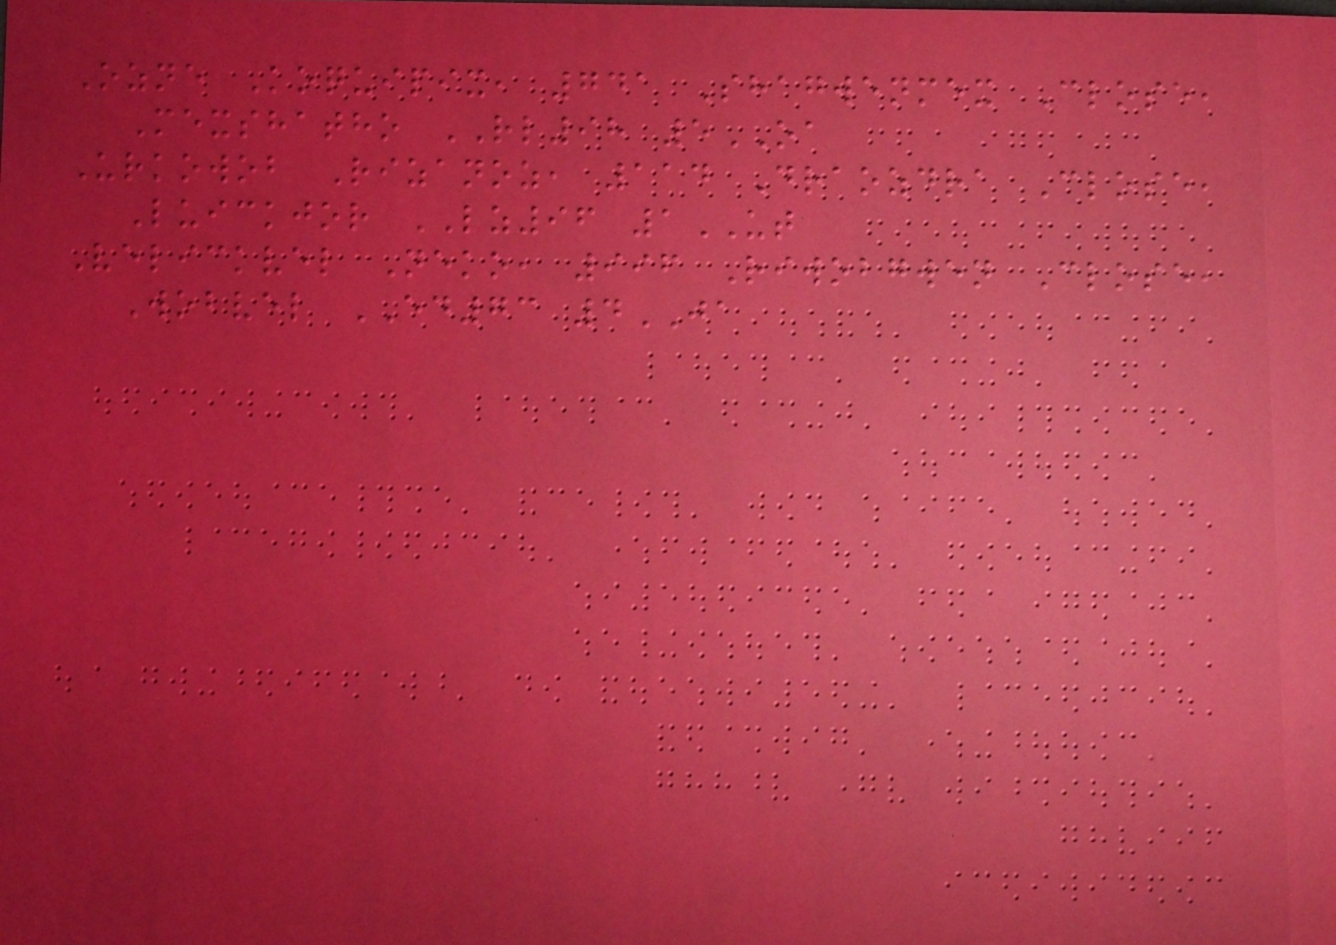Ozne Koquipix, 741 Shagwenmex Close,
Mexshatho RL98 5OA
Urkowob Rizanoz, 114 Draozdra Close,
Luickjor LZ96 1UT
Velickvel Neko, 996 Riwobgwen Close,
Wobvel ED73 4JA
